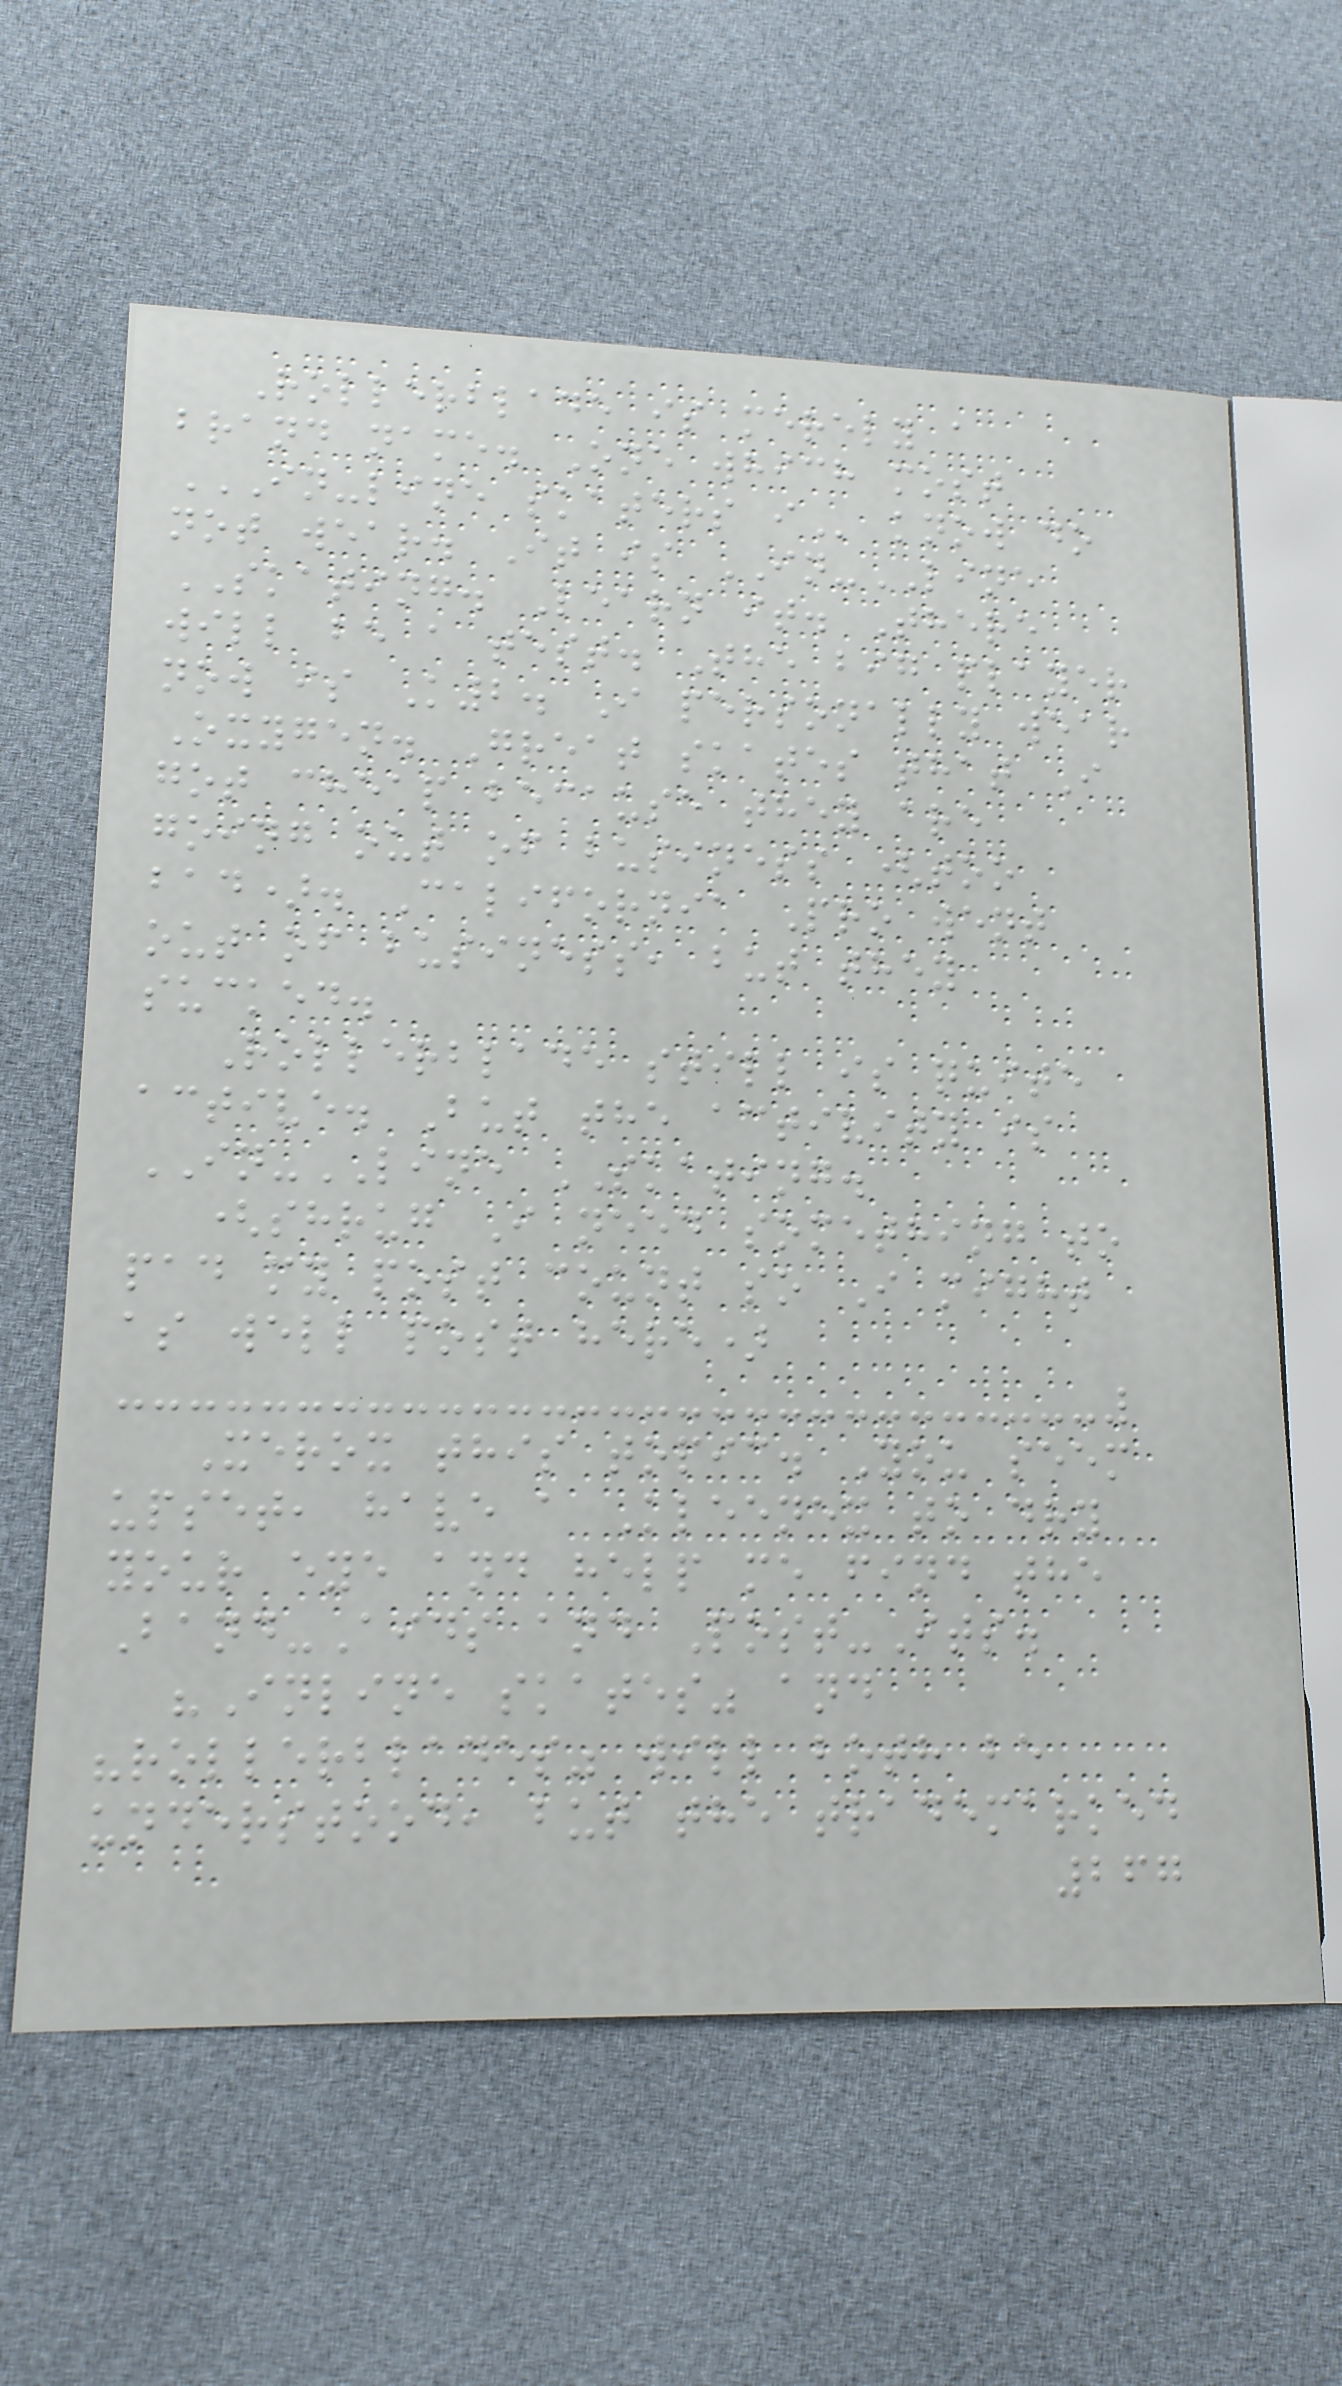Rollerblade is merely a
brand name. One which most
IN-LINE SKATERS I know do
not wear. It is IN-LINE
SKATING. Learn it. There
will be a test. The big player
now is K2. I personally wear
Oxygen. Great skates that I
got cheap because they are
going out of business (too
bad). California Pro went
out of business, but they
sucked.
Rollerblade still is quite
active. But the activity is
IN-LINE SKATING.
(shrug I need something to
pad my post count so I might
as well post here)
Xerox this topic. You seem
upset, have a Kleenex to dry
your eye and help me find the
Band-Aids and Post-Its.
"Inline skates" and
"rollerblades" will both be
understood, but the trademarked
267
